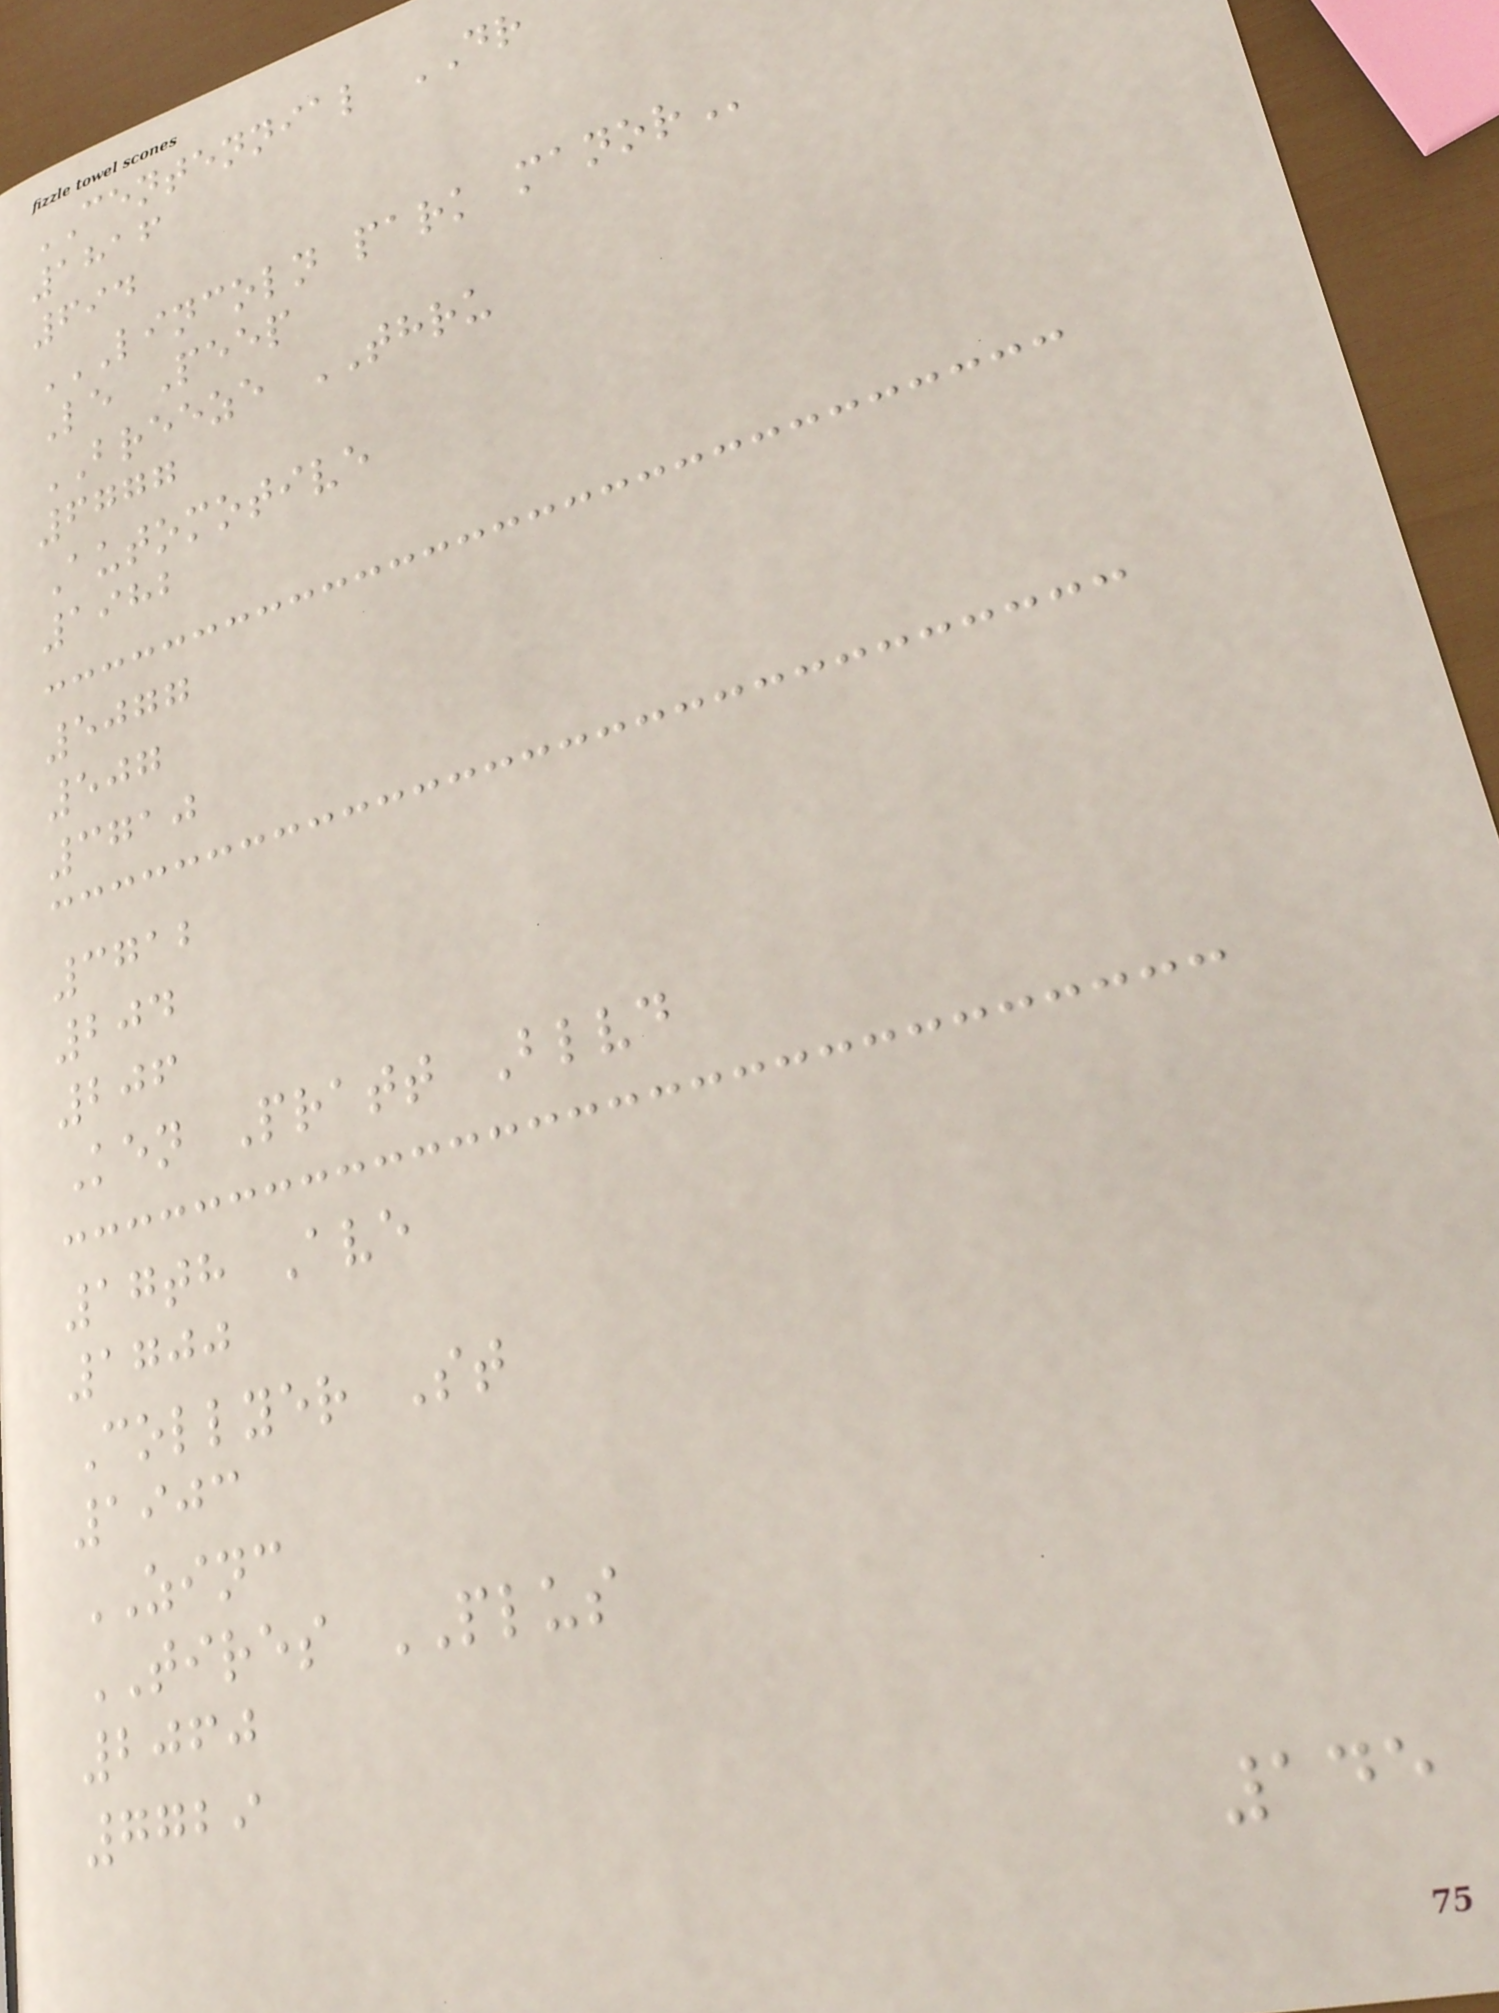CENTENNIAL DR
1816
694
LINCOLN PARK MANOR
Le Peep
BREEZE THRU
6777
Automotive
1982
5077
507
3710
3712
204
206
Ken Pratt Blvd
17th Ave
1700
Collyer St
1903
ZINC
TIRES PLUS
2060
7729
145
